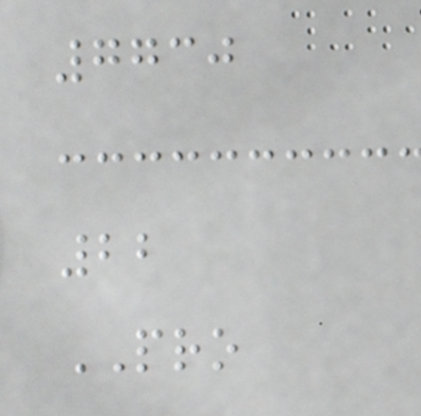7730
22
PRO
